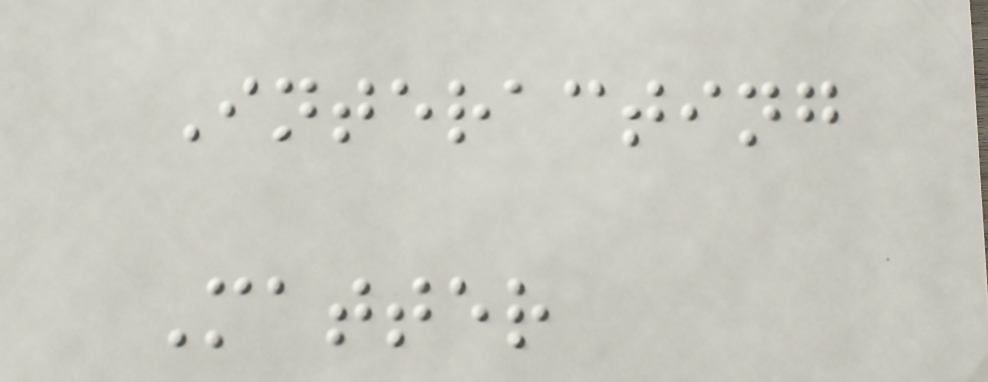Interacting
Matter
